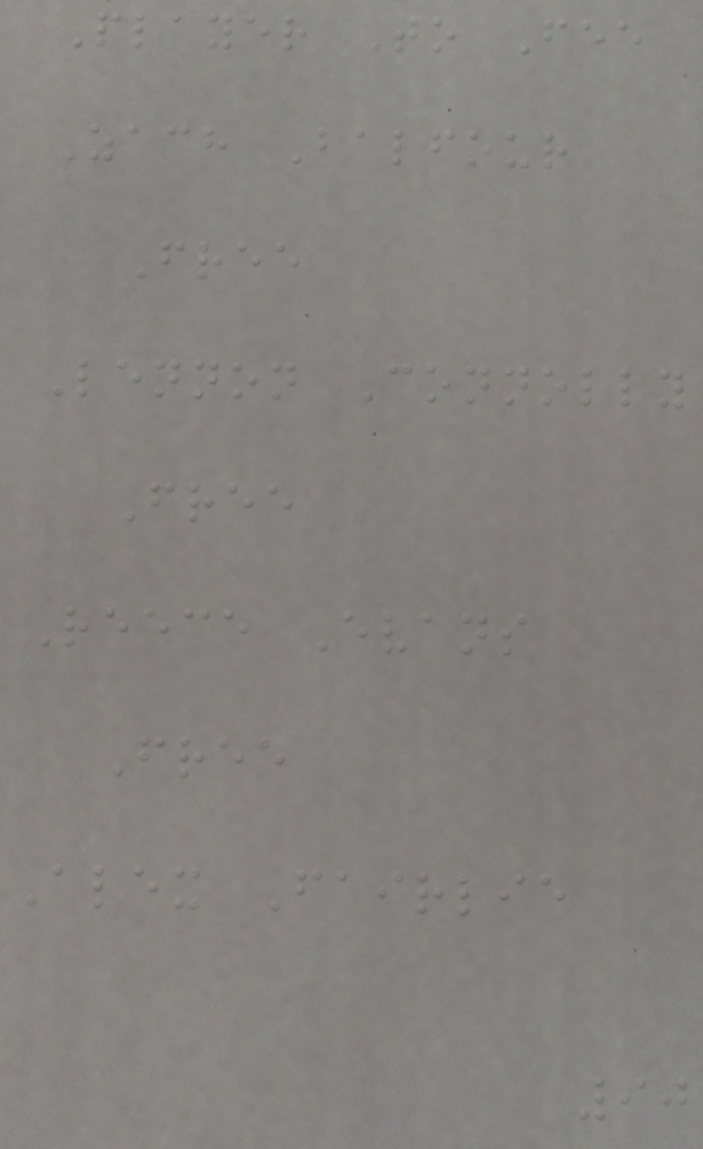Player To Fee
Zach Balfour
Free
Lennon Connolly
Free
Reece Evans
Free
Alex Fairlie
90
